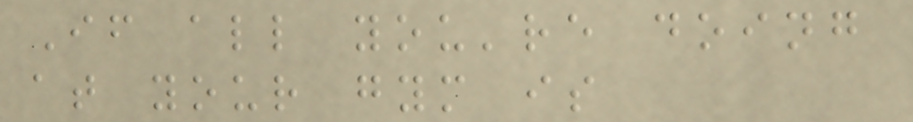If all you're doing
at your gym is
